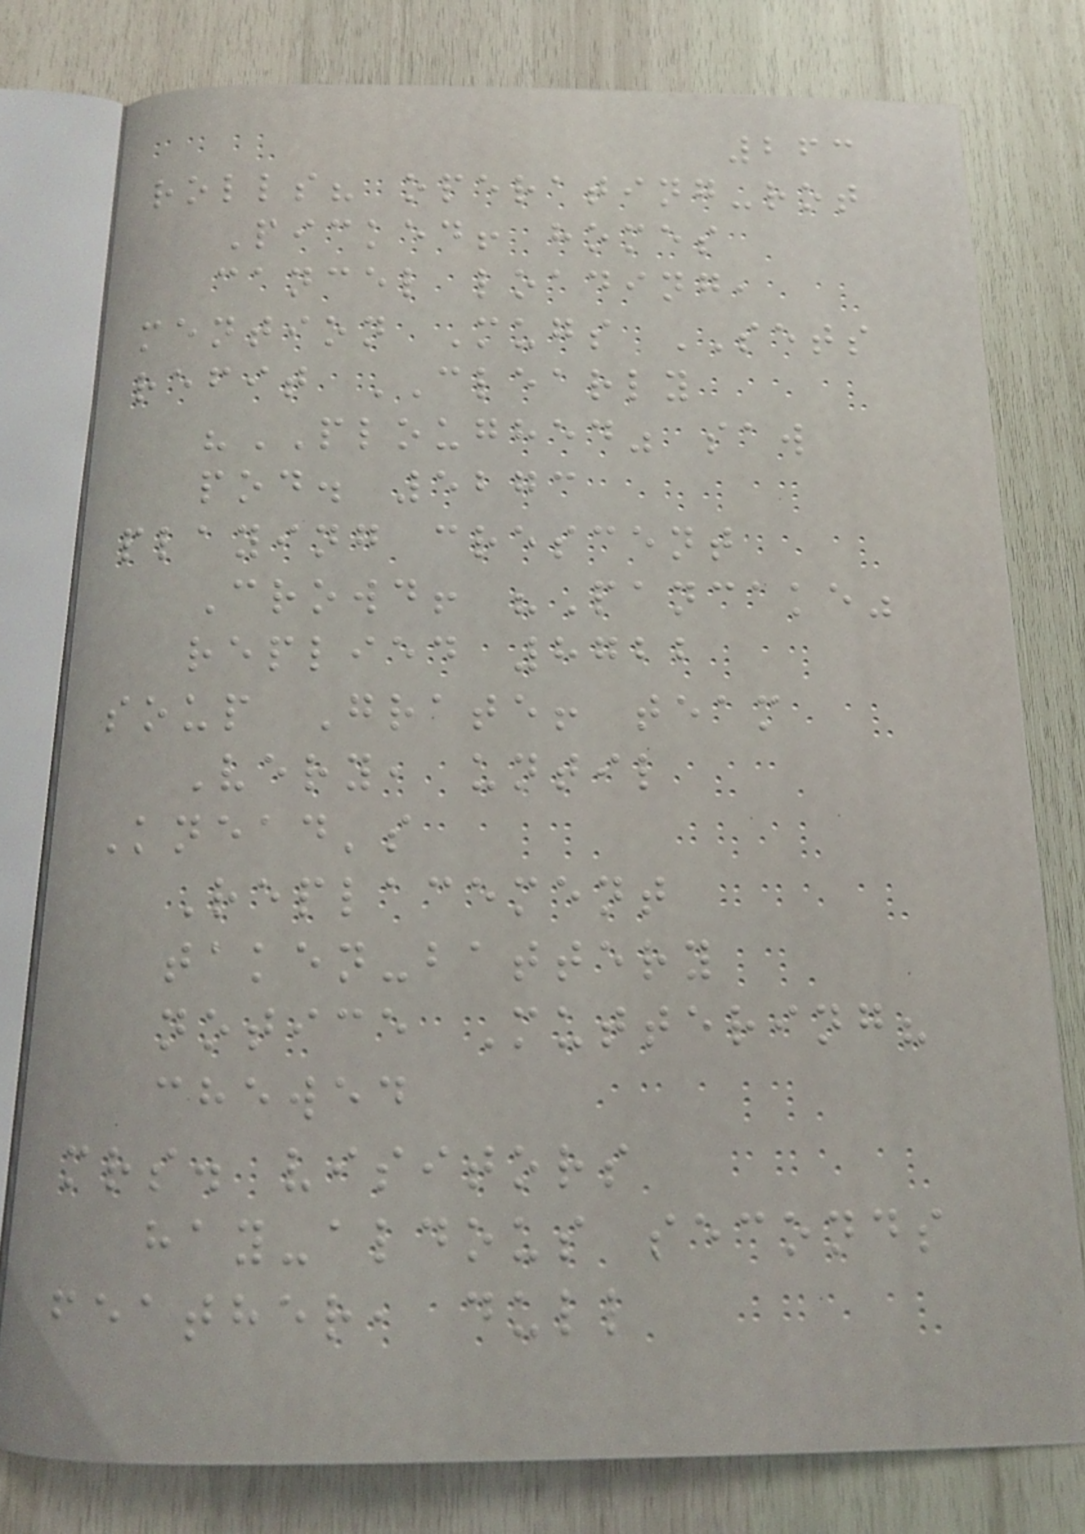263
rolls? operating-rot
Picked! homes
cancel loading,
mention Mugs SETS
refit CLEARLY
"PLOUGHED" saw
pod. 5273
playing crescent
Crowd! "Pancake"
replied 8722
soup Grate! team
Very, until
Knead's
Replacement
taken-battery
notice Muttering?
chewed
mrs. visitors
hay-aldous seconds
feather, dull
